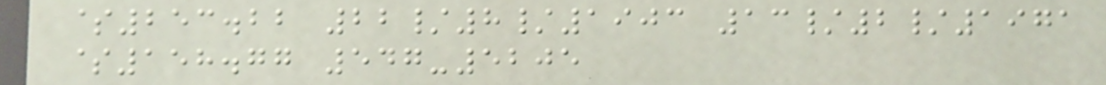$253.22 22/8/1903 13/2/1971
$158.77 547-5205
